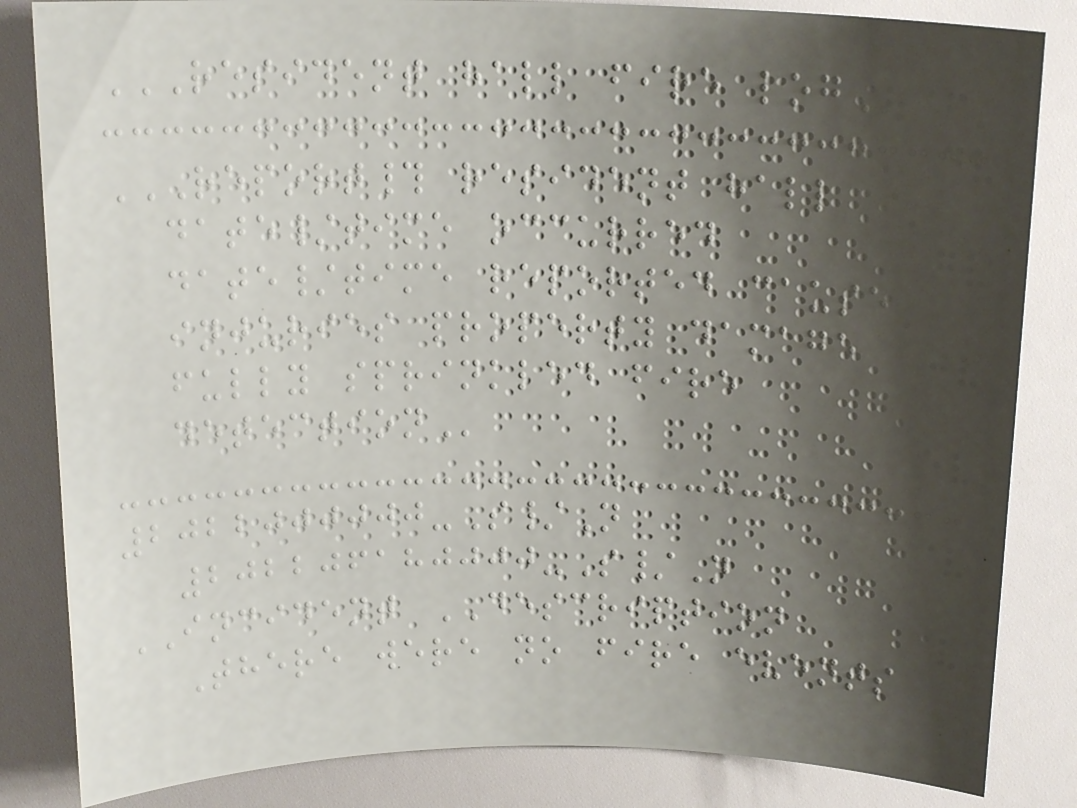RESIDENT HALL FIRE LOG
REPORT# RESIDENT HALL
DATE/TIME OCCURRED
DATE/TIME REPORTED CAUSE
INJURIES PROPERTY DAMAGE
FULLY SPRINKLED FIRE
DETECTION
2022000000-S/N
202206180000-S/N
INCIDENT DESCRIPTION
There were no fire events
